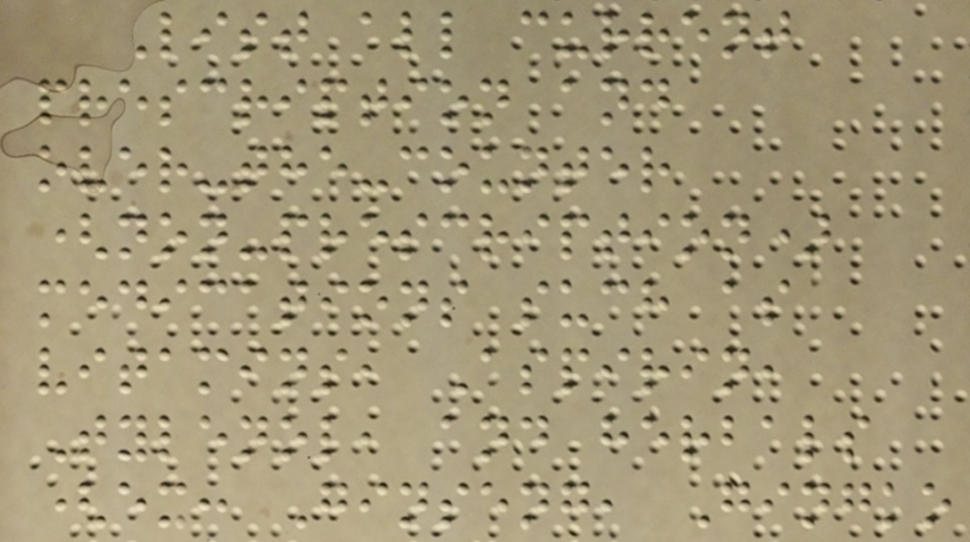List all current
prescription and
over-the-counter
(non-prescription)
medications such as
vitamins, Aspirin,
Tylenol, and herbals
(ex: Ginseng, Gingko
